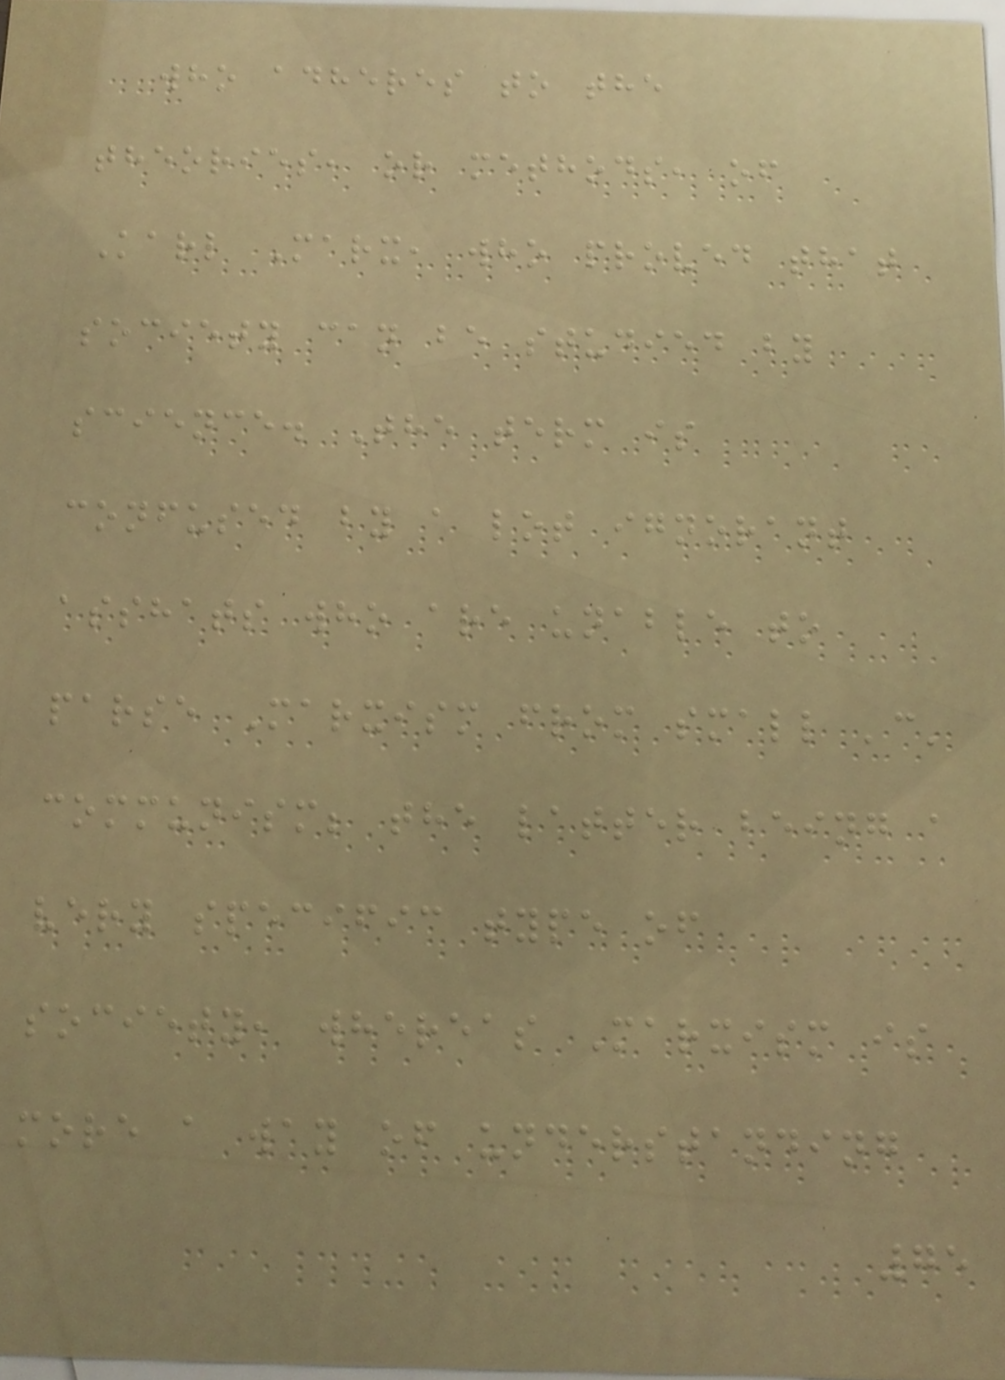who adheres to the
theories, or methods, of
Karl Marx, who proved that
society can be studied by
science. The term is
confused by a lot ignorant
asshats who are unable to
parse Marxism from small 'c'
communism; the latter being a
very specific type of
society, whereas Marxism is
more a way of understanding
75
